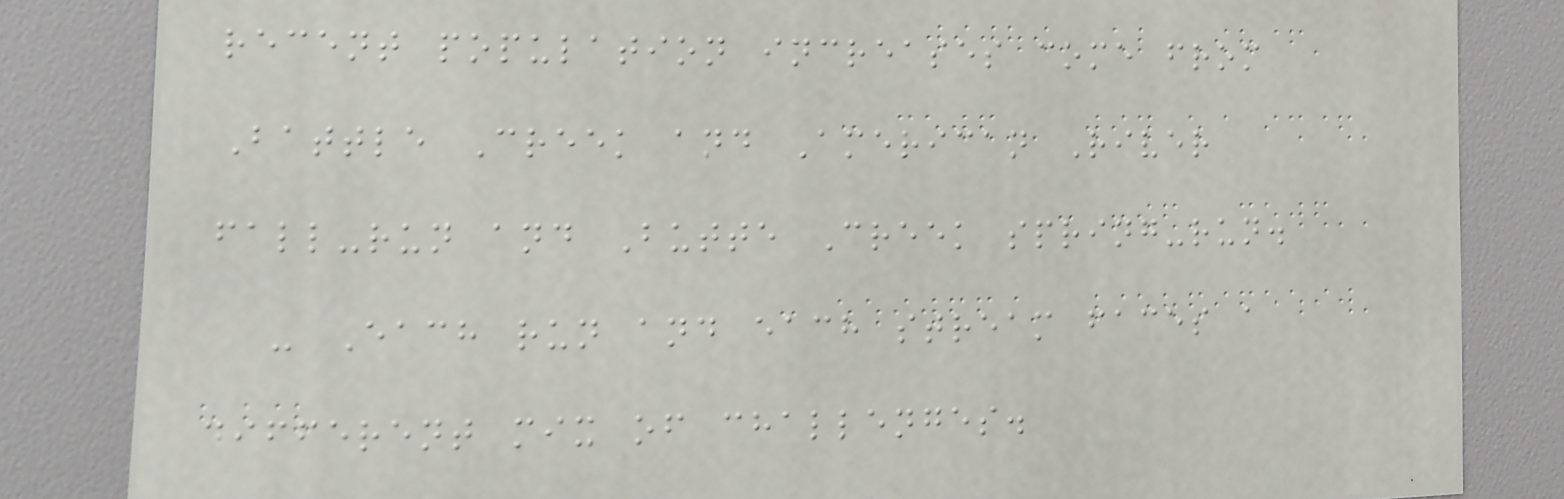recent population increases come from
Battle Creek and American River
fall-run and Butte Creek spring-run.
- Each run and each stream faces a
different mix of challenges.
